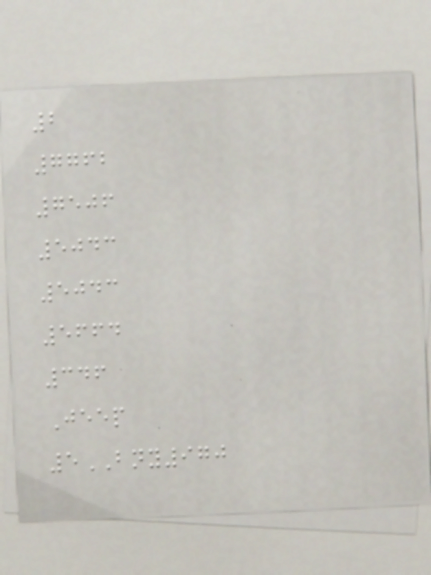2
7762
7506
5043
5043
5664
346
Jeep
5BNY970
